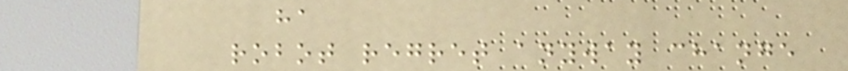ha
robot regret anyway change
